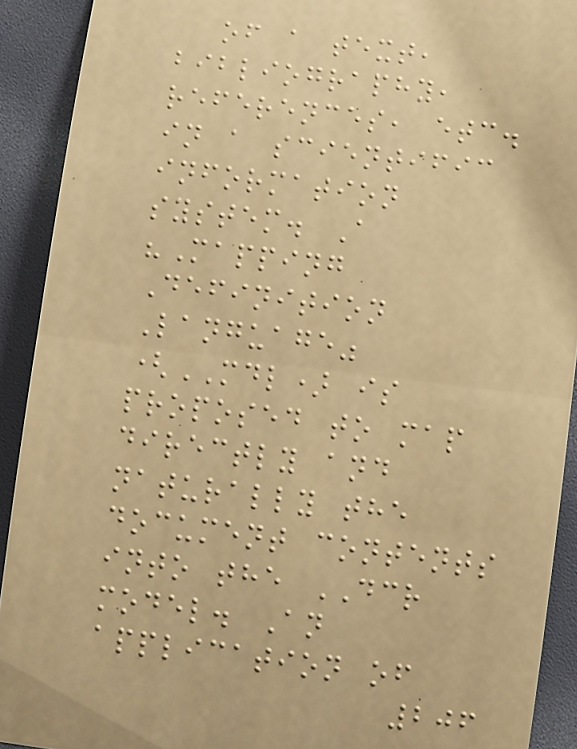of a text,
bibliography,
references, etc.
in a scientific
information
system. A
"Mapping
Definition
Language"
(MDL) is
proposed to map
directly and
naturally the
document contents
into the DCR
model. An
application of
206
